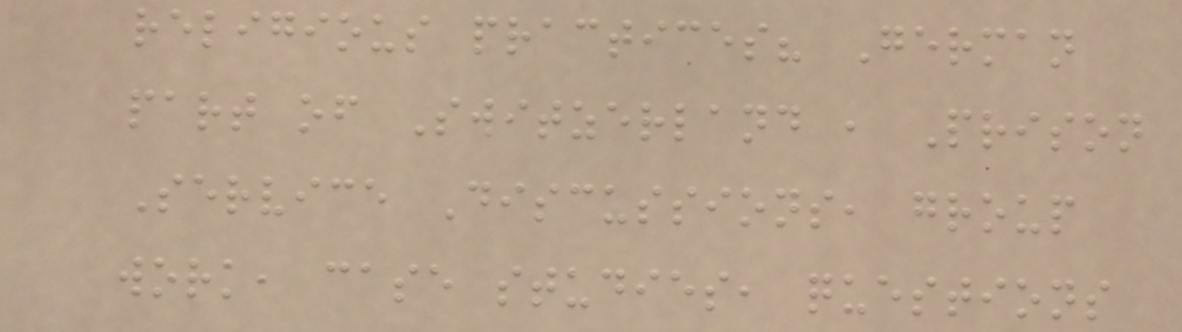religious practices? German
part of Switzerland , Prison
Service Discussions, group
work, case studies, questions
